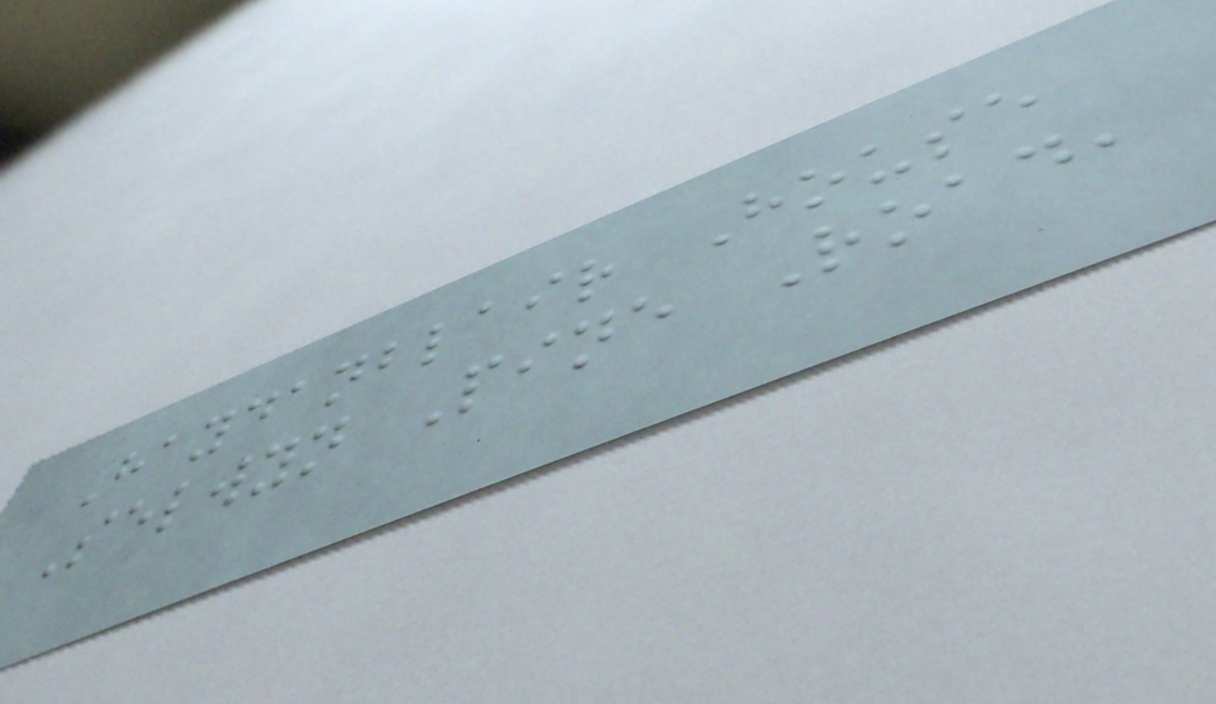Haydanblair House
Selwyn Pine Road,
